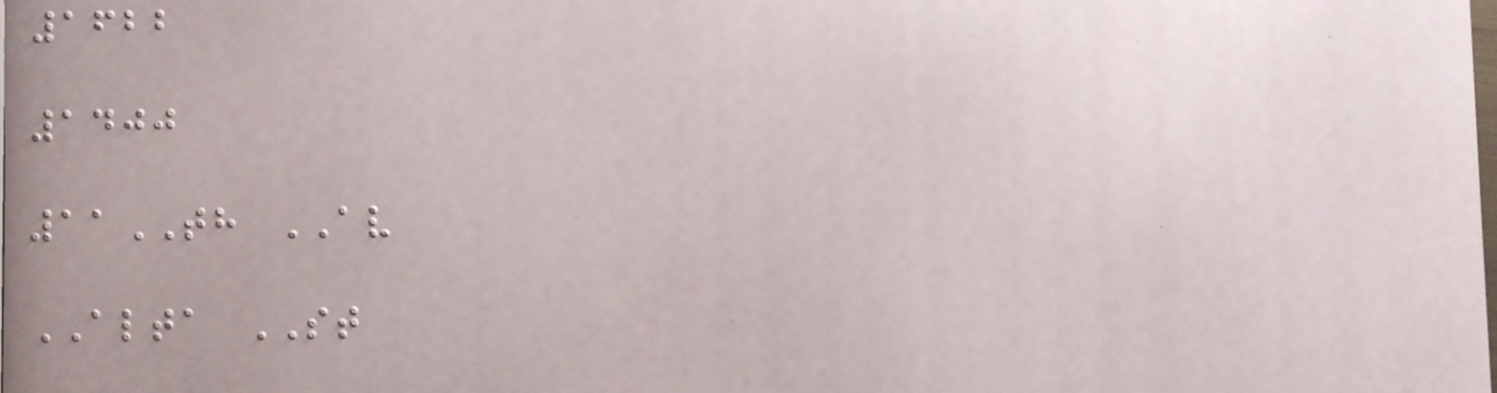1622
1400
11TH AV
ALTA ST
